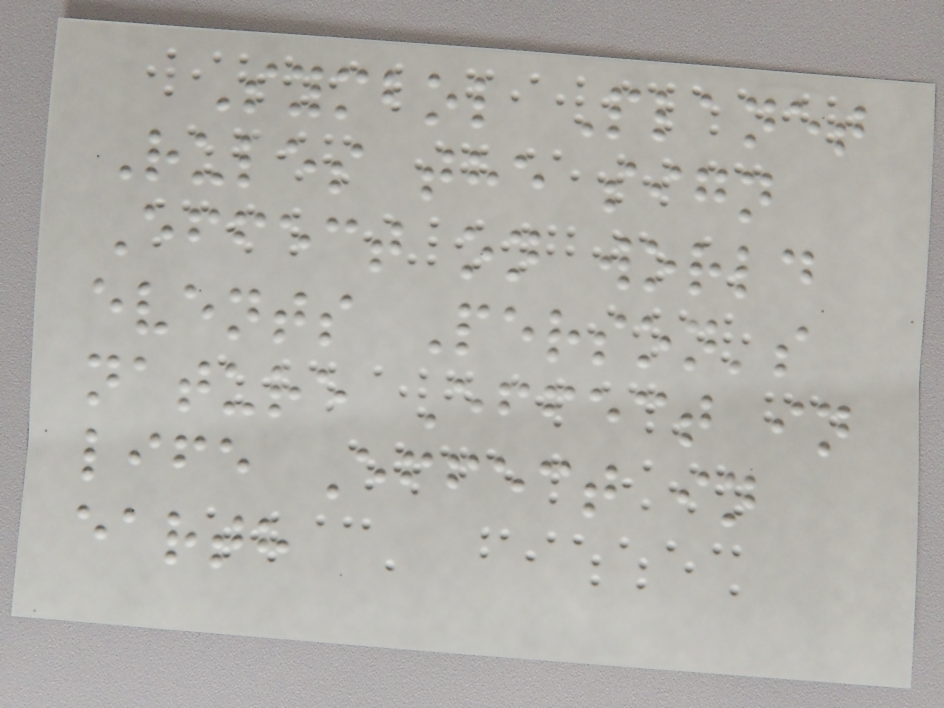Symbol Planet
Rules the sign
Effect on world
events Person's
nature Effect in
life Effect in
earth
